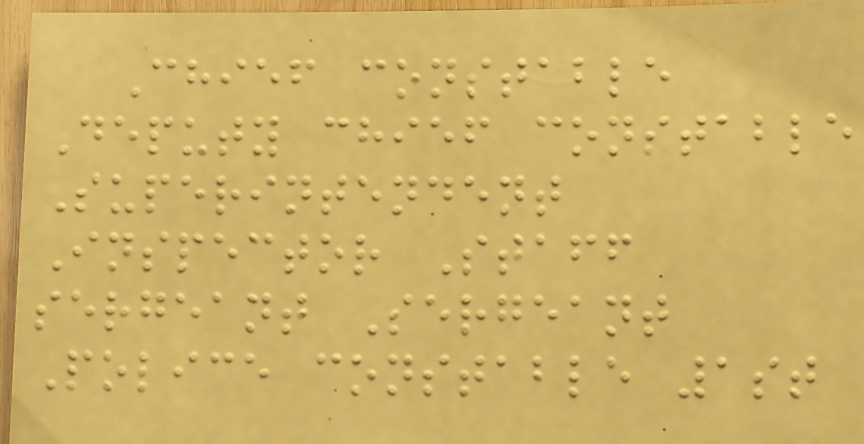Chief constable
Deputy chief constable
Superintendent
Inspector Staff
sergeant Sergeant
Police constable 1st
